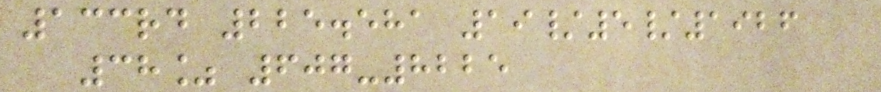133rd 225.581 19/5/1926
38% 607-8225
